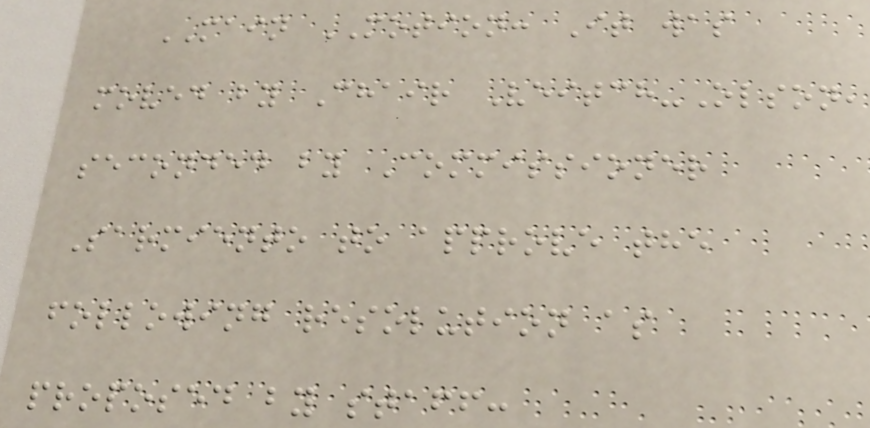MAIN MOTION: It was
moved by Chair Veitch-Olson,
seconded by Commissioner
Sarmiento to approve the
following resolution as
proposed by staff:
